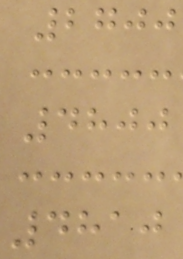2700
4800
4810
